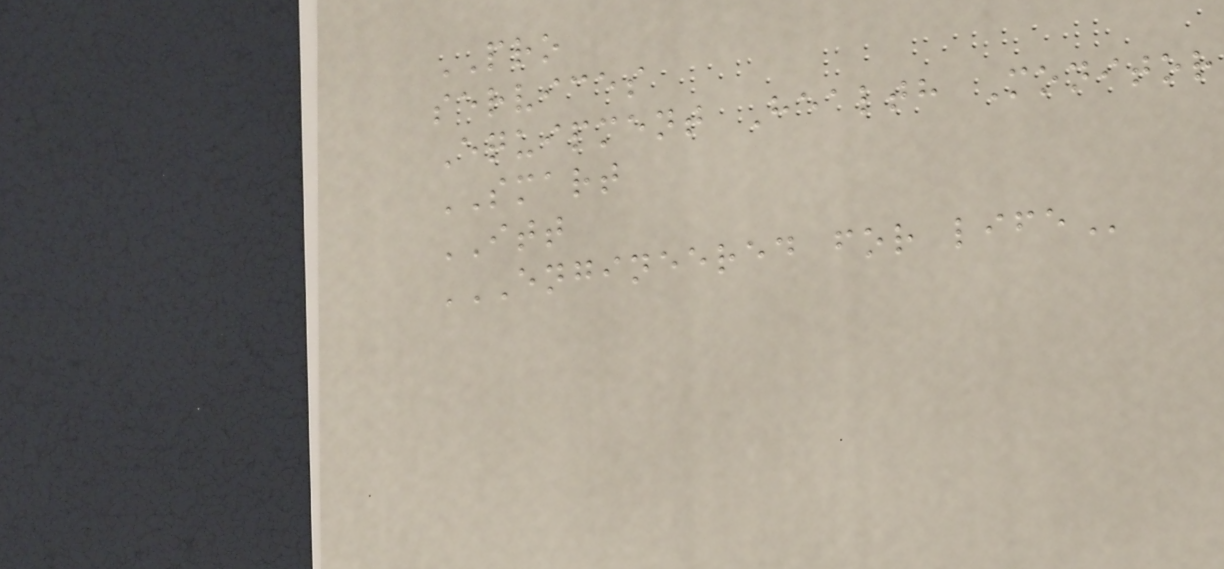PRO
services
Equipment Health Monitor
SMART
ITT
ENGINEERED FOR LIFE
